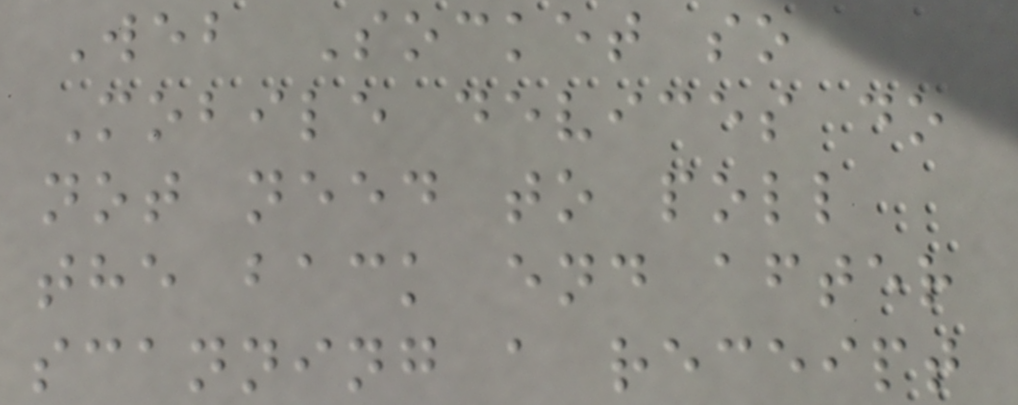Web Socket so
Mobile devices do
not need to poll
the back end after
scanning a receipt
